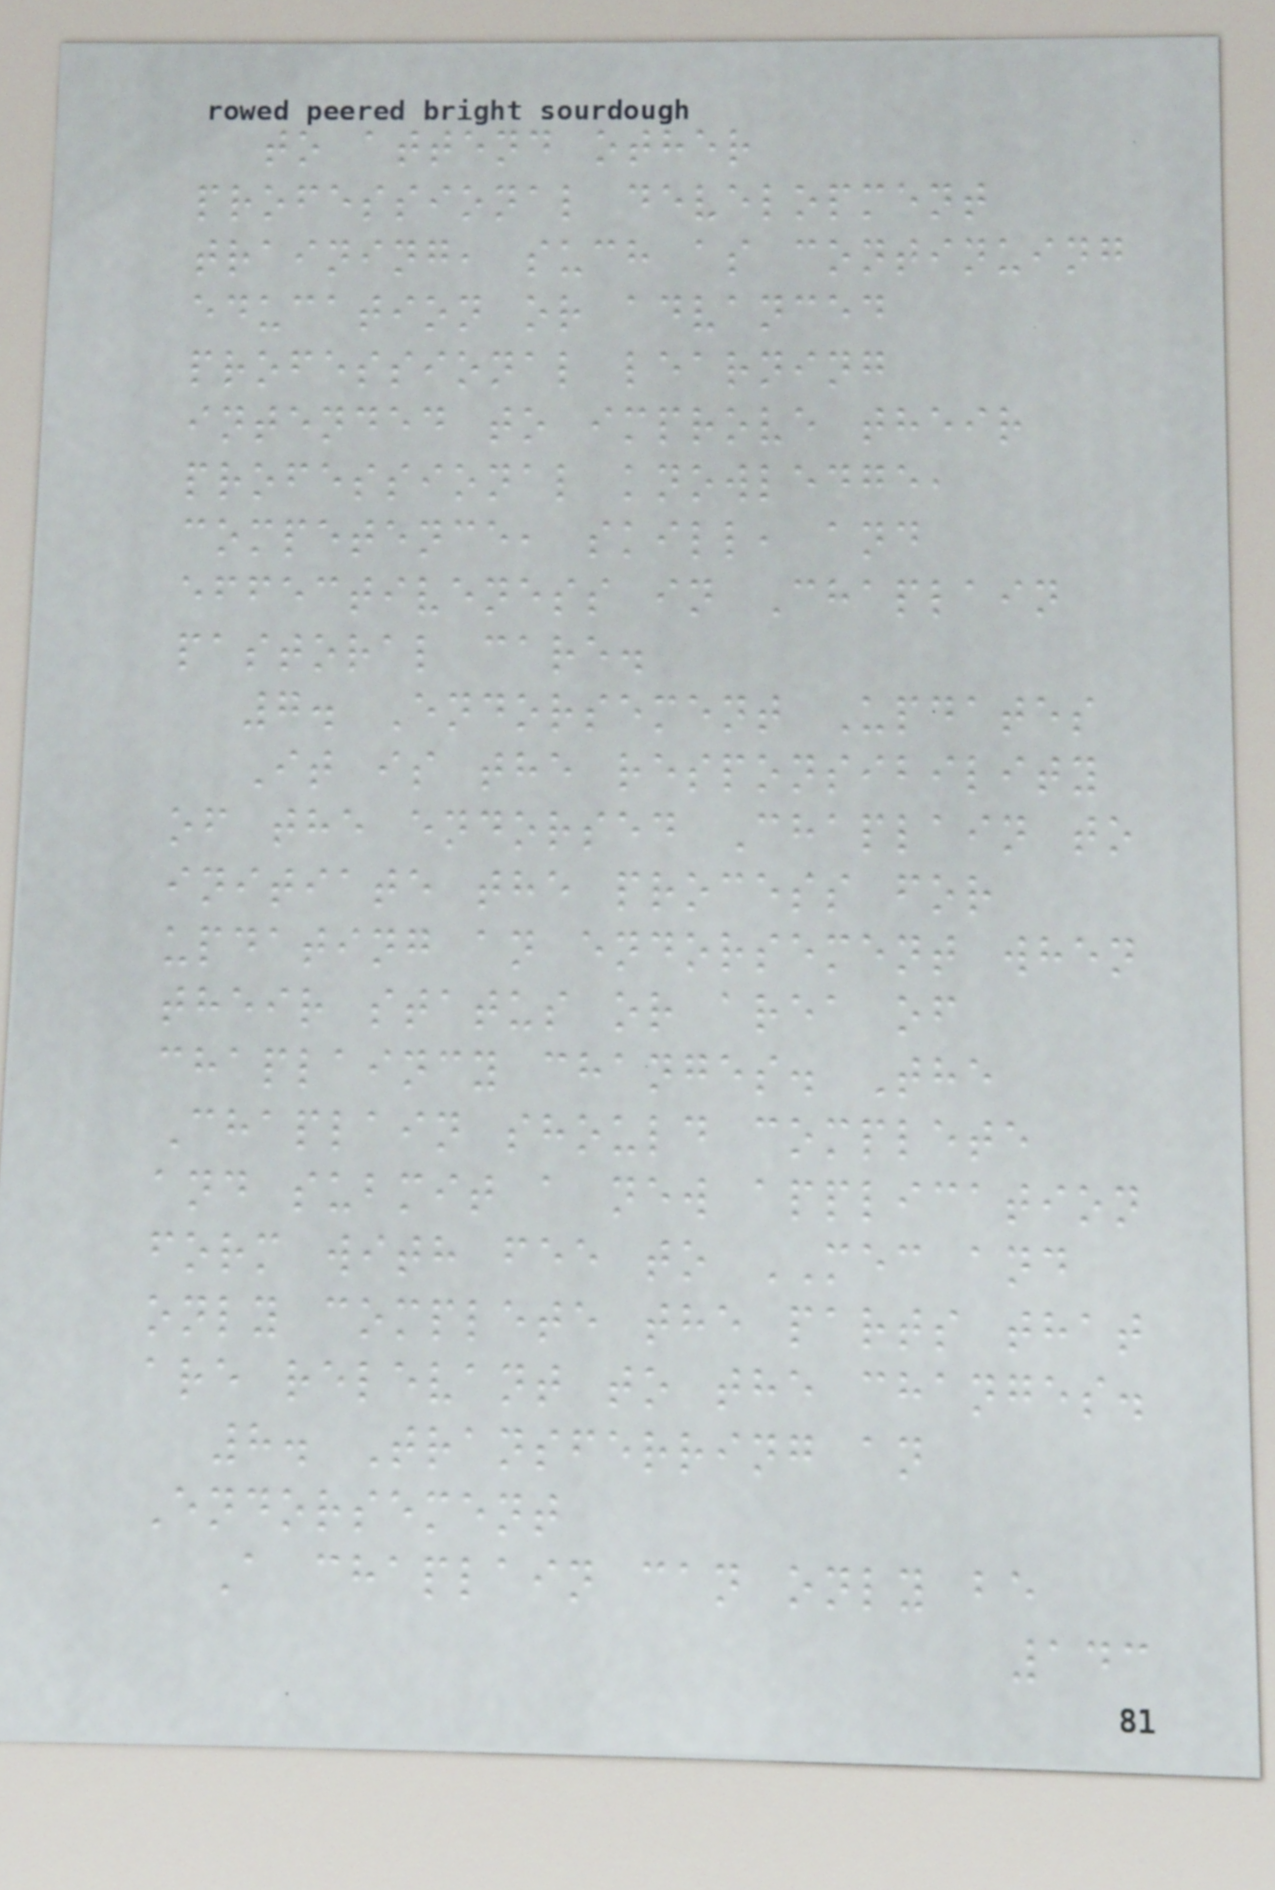to attend other
professional development
training, such as continuing
education or advanced
professional learning
intended to improve their
professional knowledge,
competence, skill, and
effectiveness in Chaplain
pastoral care.
7. Endorsement Updates
It is the responsibility
of the endorsed Chaplain to
initiate the process for
updating an endorsement when
their status or area of
chaplaincy changes. The
Chaplain should complete
and submit a new application
form with fee to MEC and
only complete the parts that
are relevant to the changes.
8. Transferring an
Endorsement
A chaplain can only be
143
